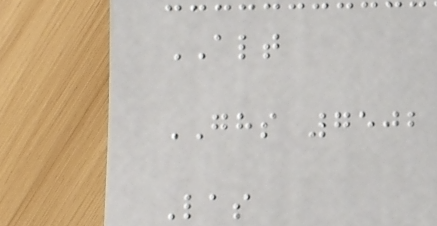ALT
GHS 7502
Las
